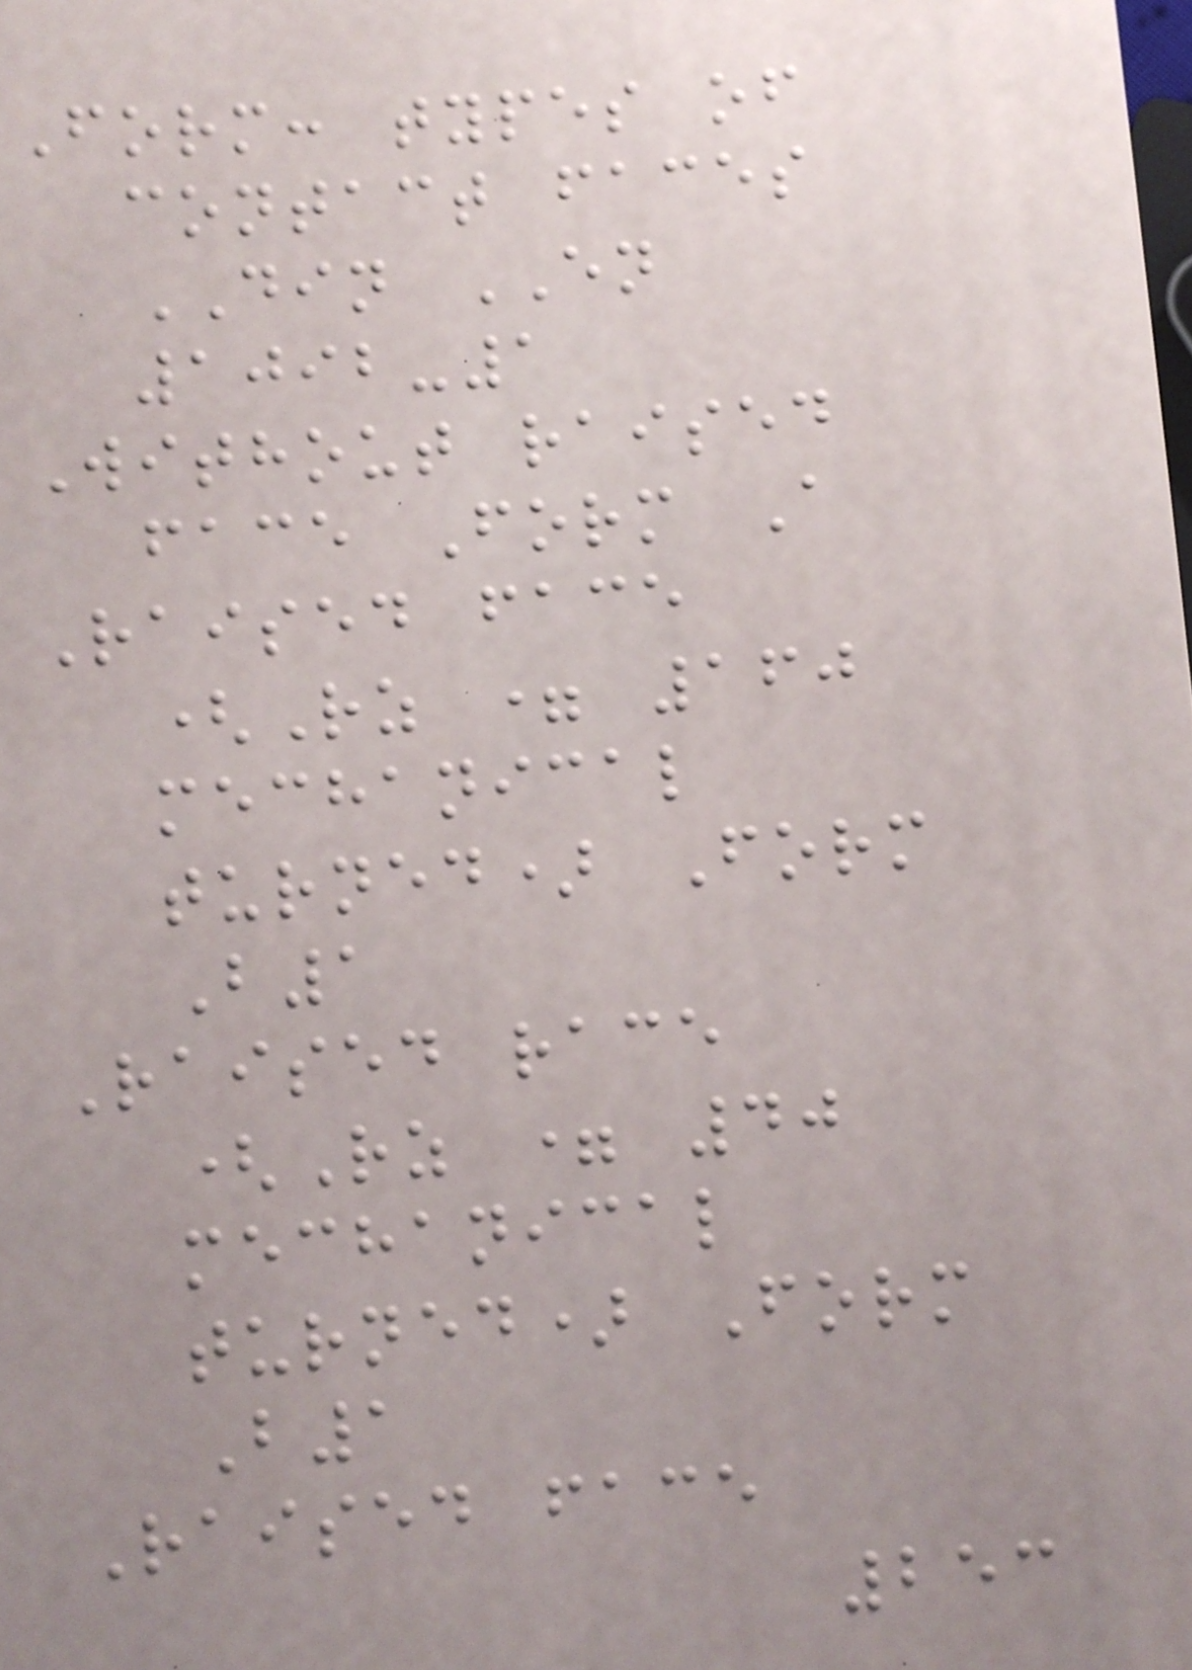Form: types of
contact faces
DIN EN
1092-1
Without raised
face Form A
Raised face
(Rz = 160
mechanical
turned) Form
B1
Raised race
(Rz = 40
mechanical
turned) Form
B1
Raised face
253
